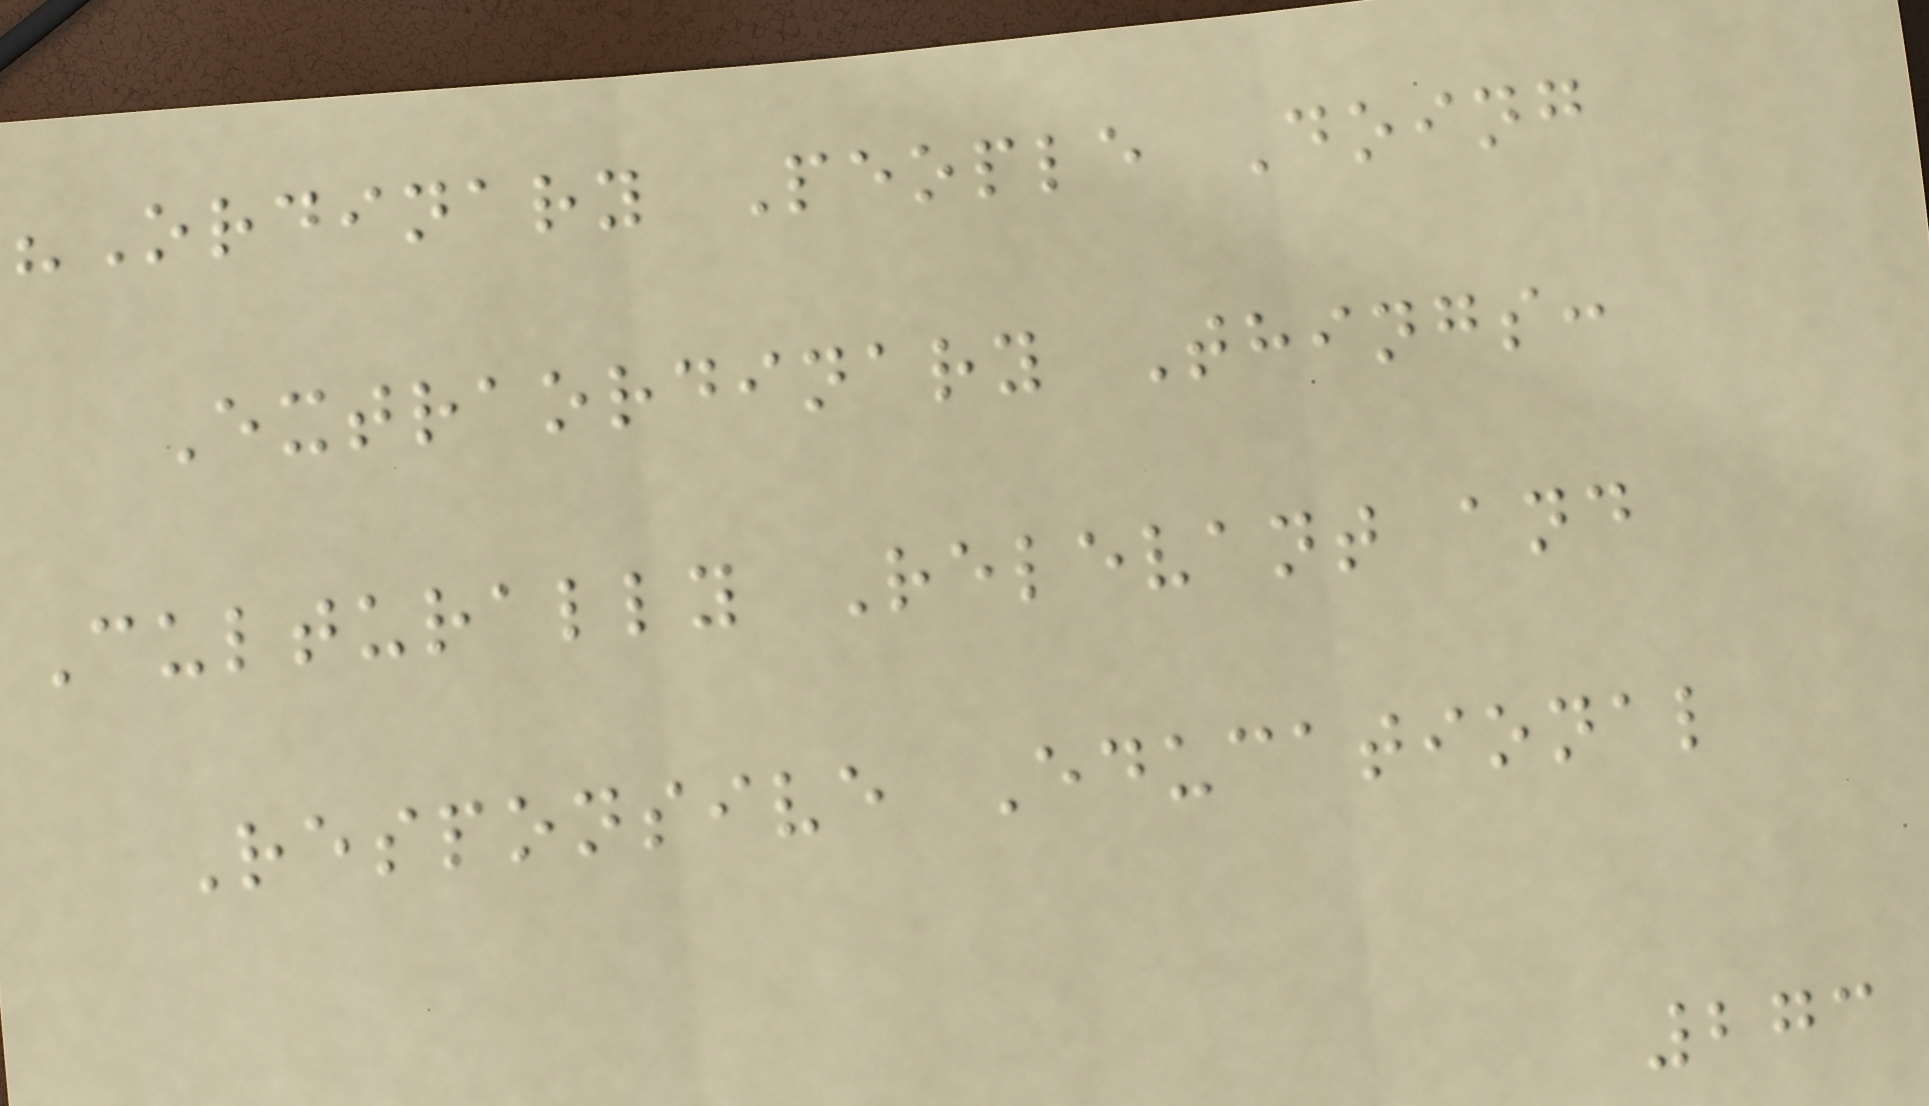"Ordinary People Doing
Extraordinary Things:
Culturally Relevant and
Responsive Educational
273
